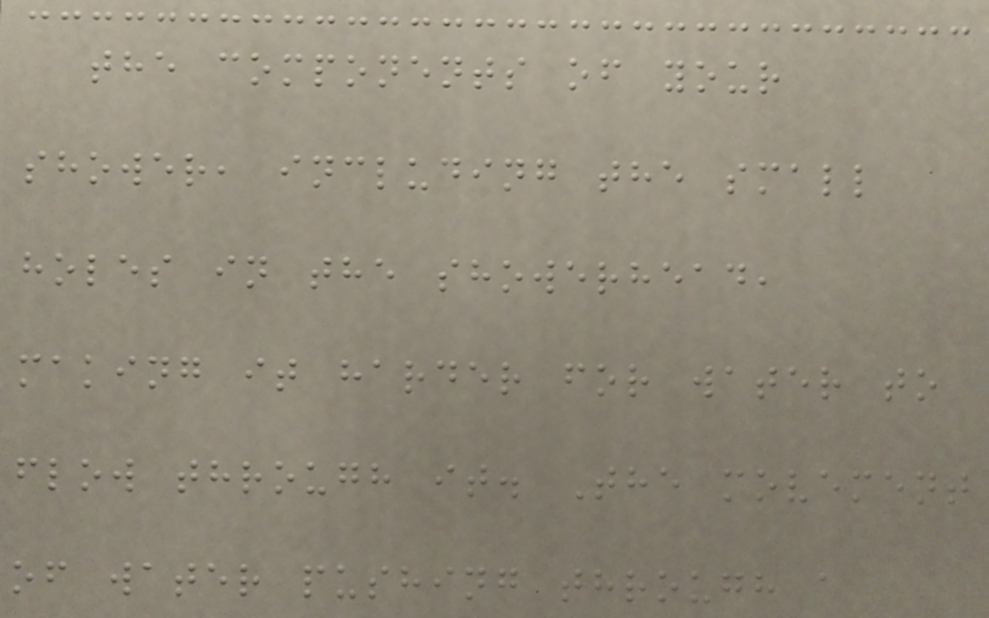the components of your
shower, including the small
holes in the showerhead,
making it harder for water to
flow through it. The movement
of water pushing through a
